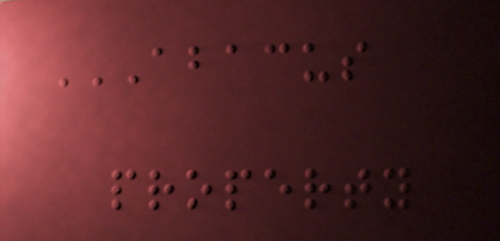ABACUS
PROPERTY
